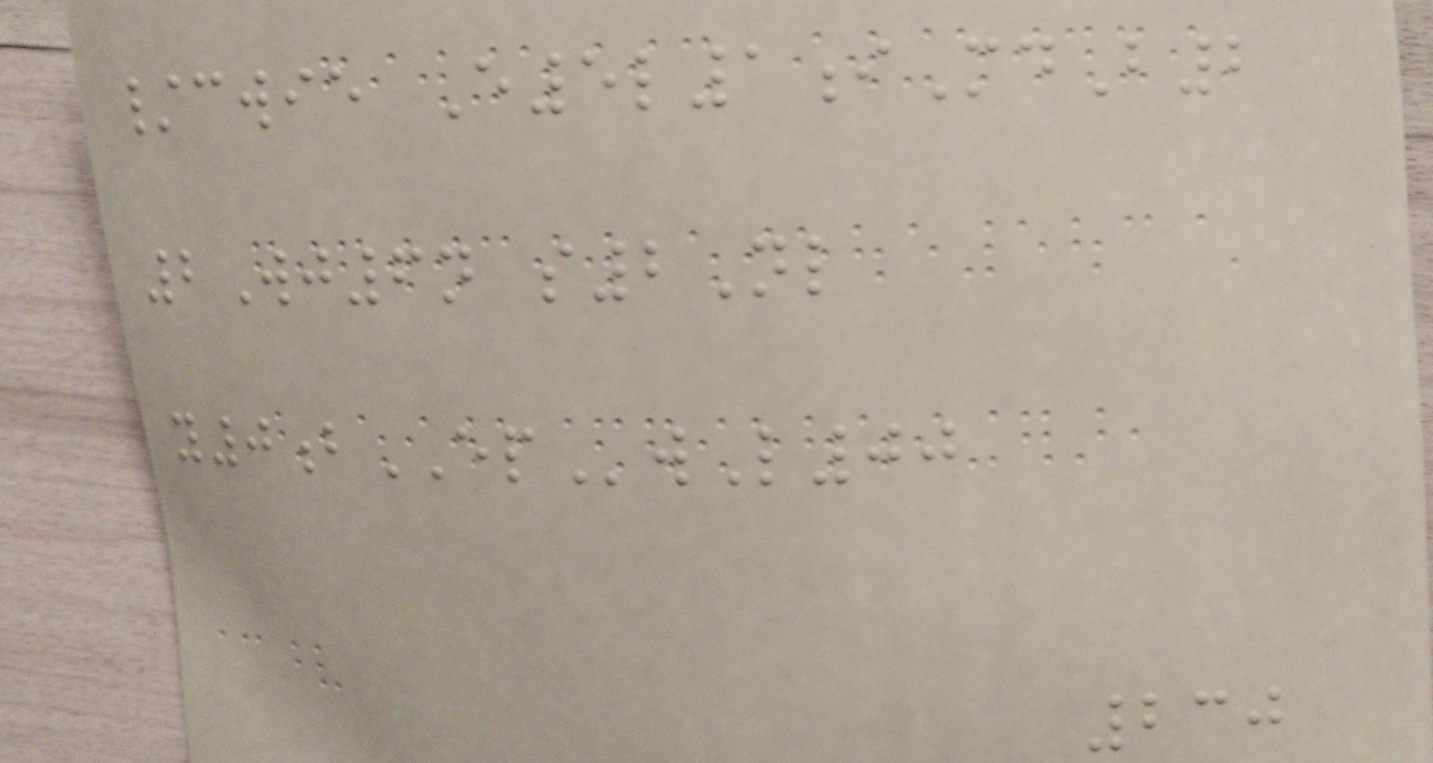/cwie E5l1iMdB2
2Wj6n s2Nl
y0bEPwL00
230
